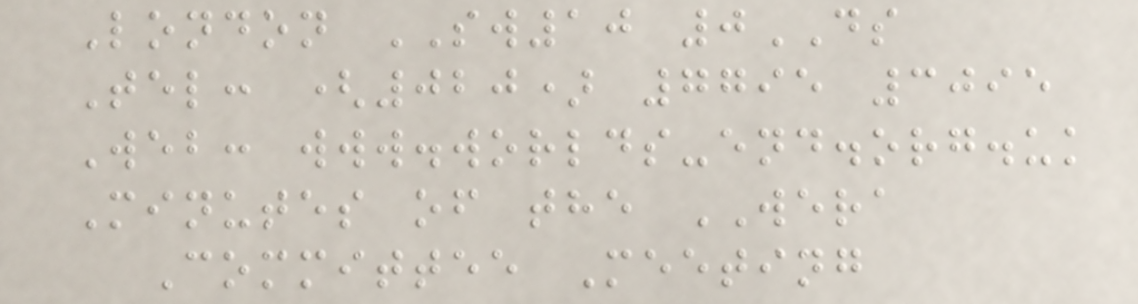London SW10 0DS
Tel: (020) 7795 3095
Web: www.worlds-end.org.uk
Minutes of the WERA
Committee Meeting
